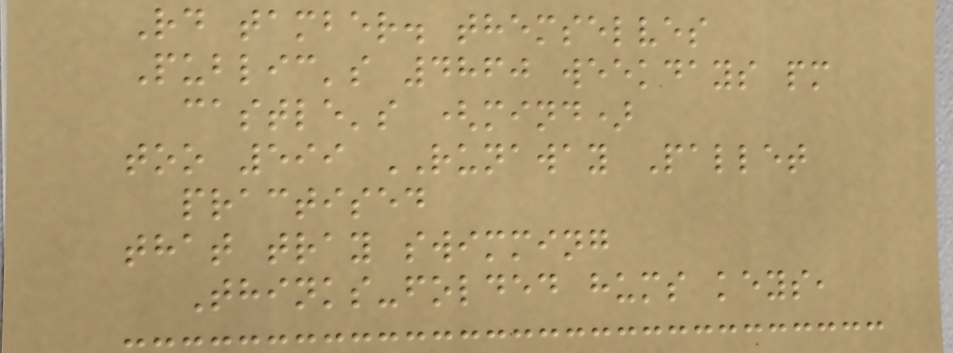Rd tamber. themselves
Public's 4860 weekdays pm
castle's (mind)
too 599 RUNAWAY Pallet
practised
that tray swimming
Thinks-folded hums keys,
